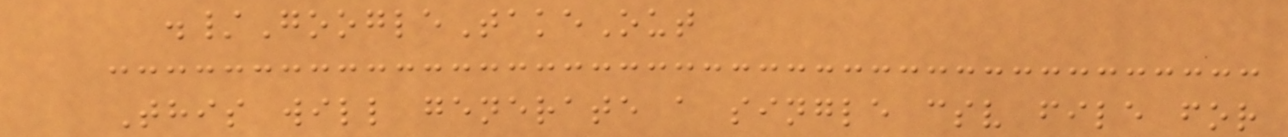./GoogleTakeOut
This will generate a single csv file for
